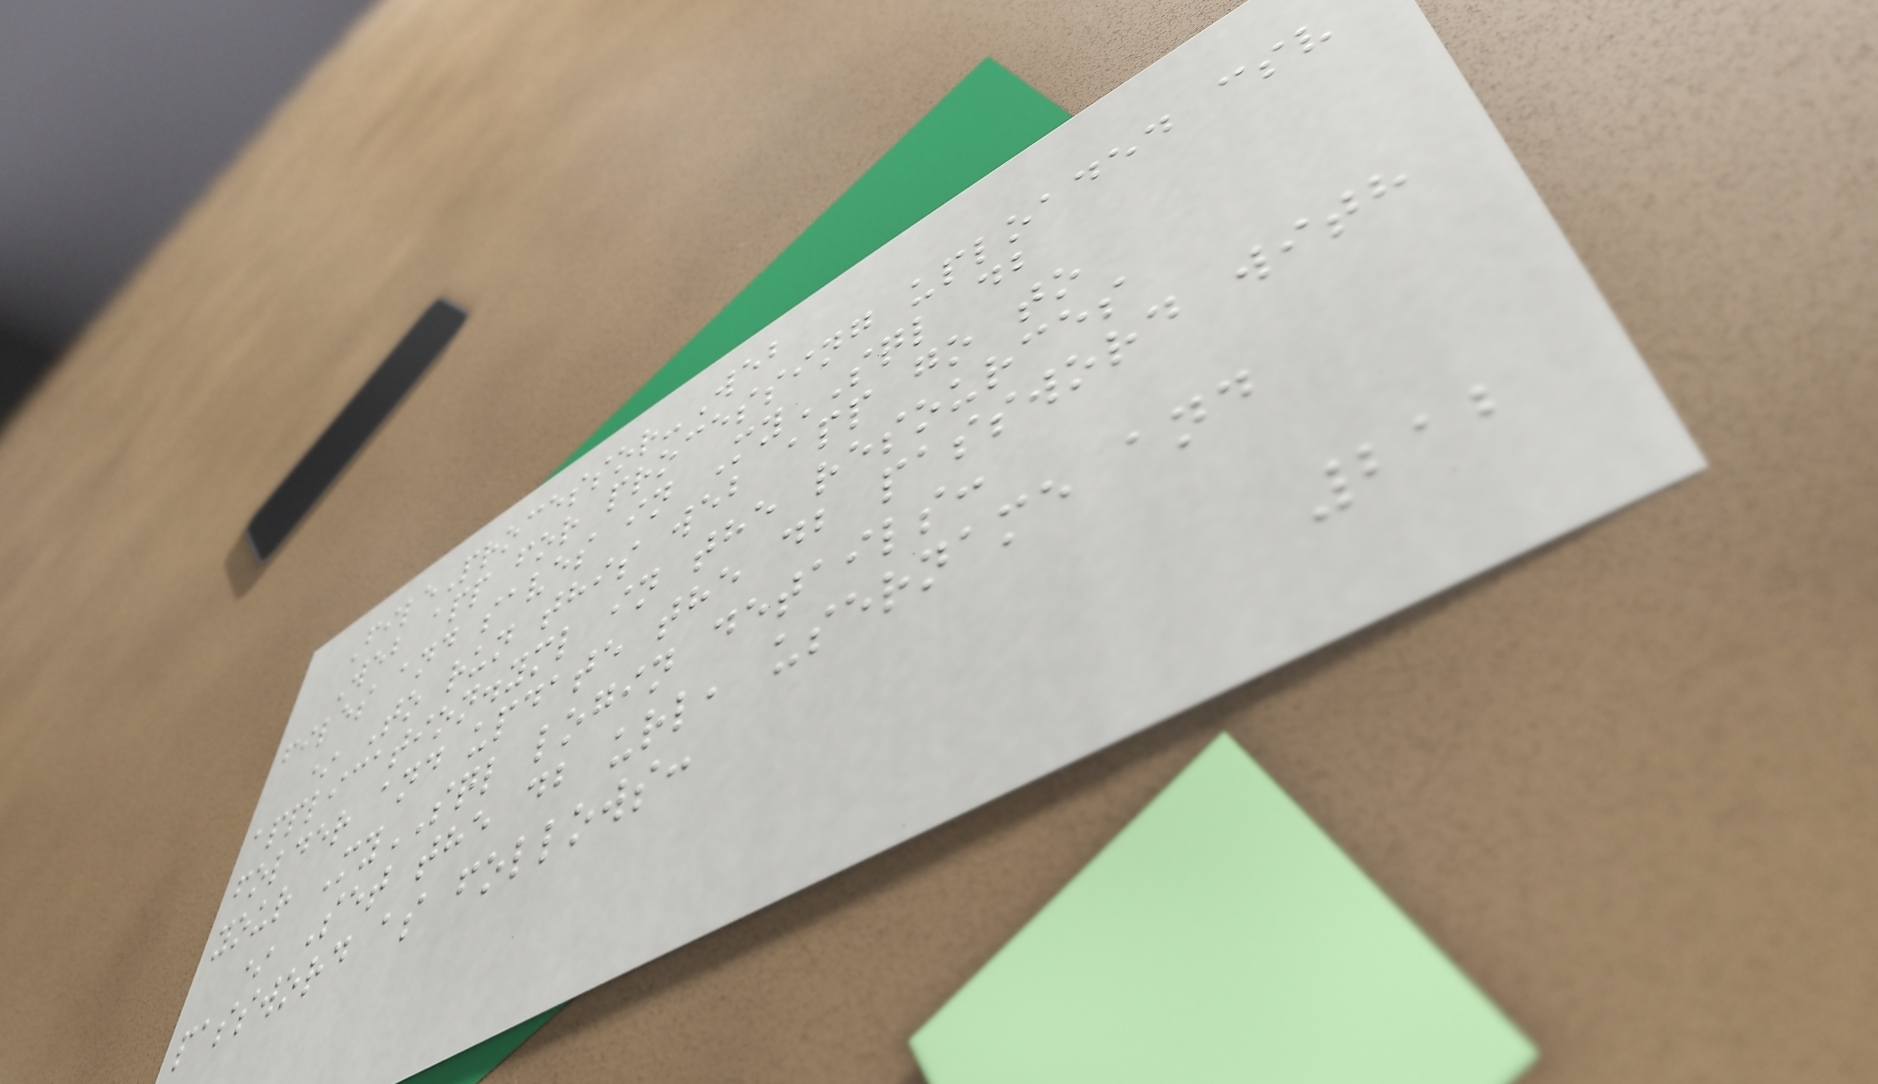FileProcessor-Web
Web app for processing uploaded csv
files and saves in MySQL db
* To run this web app go to
application.yml in the resources
folder and update the db password with
your MySQL login details:
* Set the db url, username and
password as follows:
212
